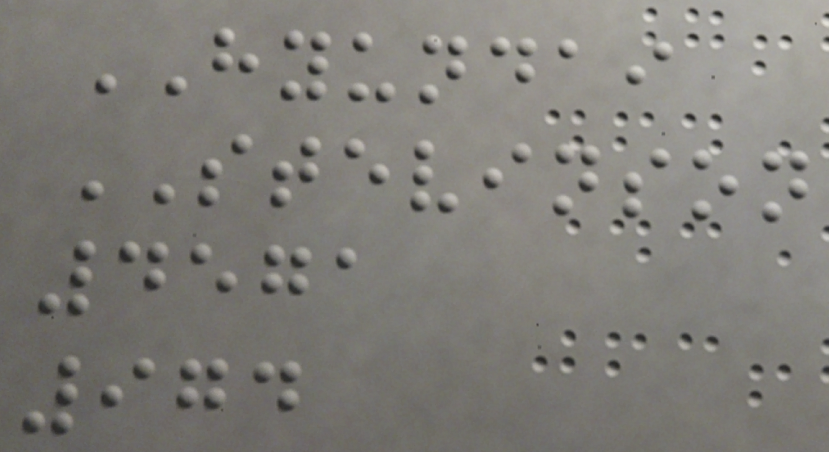HYUNDAI
STEVINSON
4571
974
